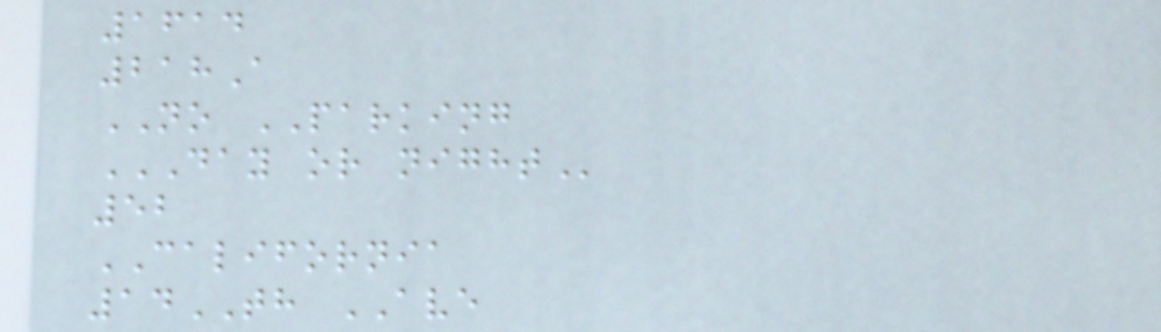1614
218A
NO PARKING
DAY OR NIGHT
52
CALIFORNIA
14TH AVE
